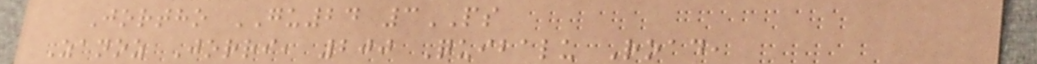Jortho GU24 3PS
Zanoz Jorri, 200 Quibalu Road,
